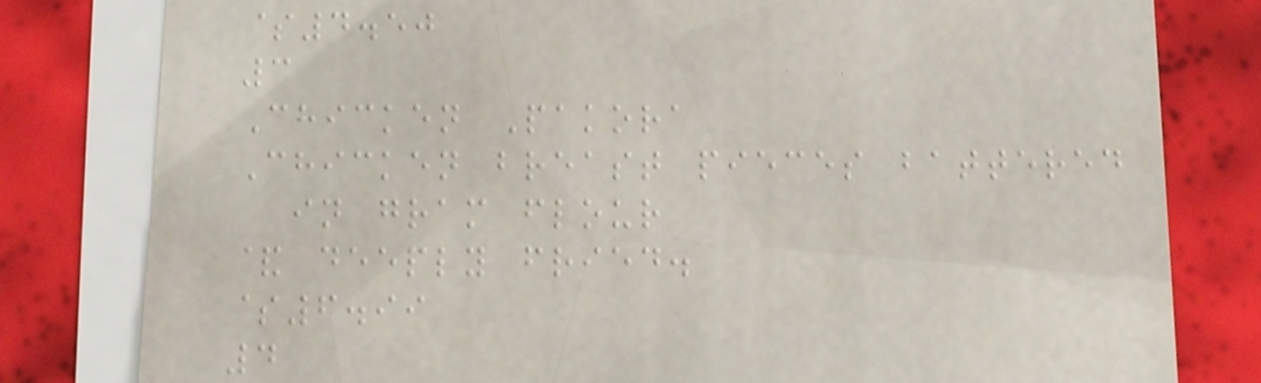$4.50
3
Chicken Pakora
Chicken breast pieces battered
in gram flour
& deeply fried.
$6.99
4
